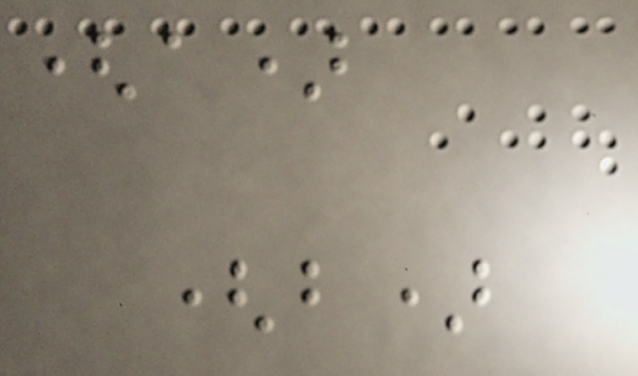(a)
(b)
